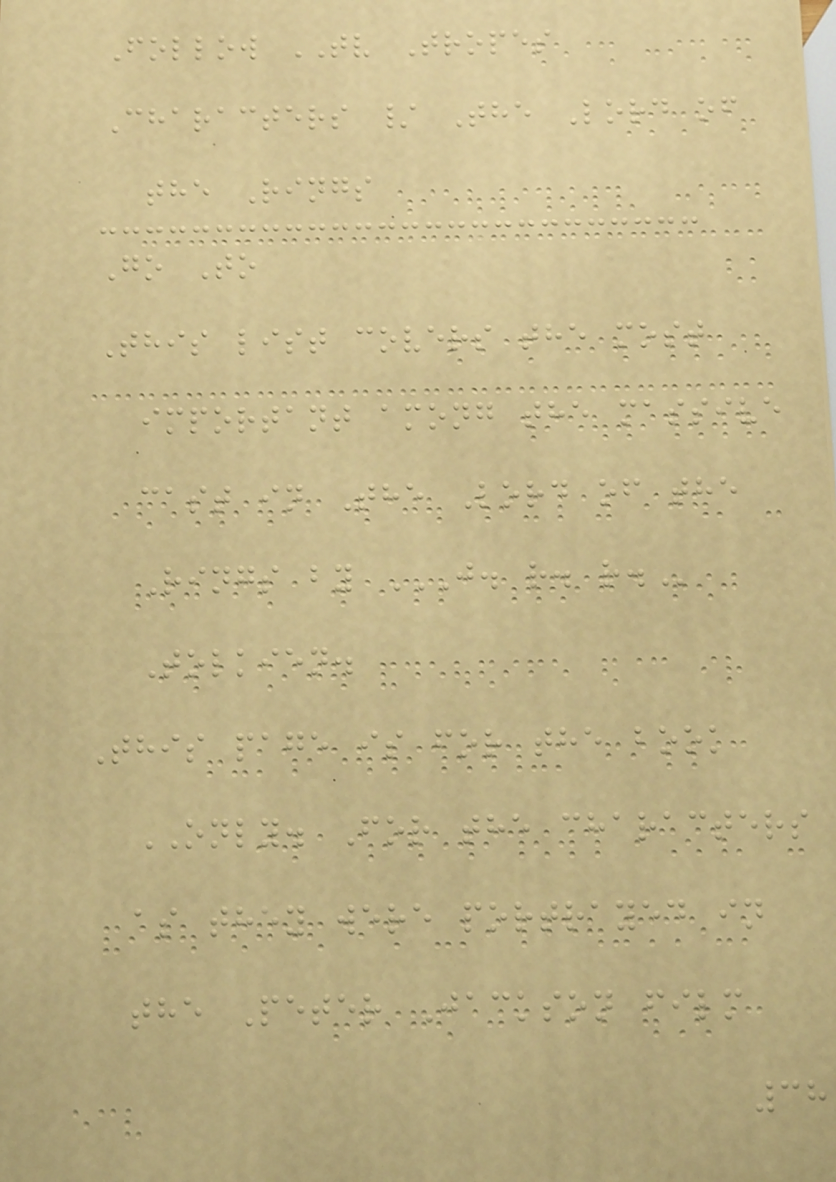Follow TV Tropes
Characters / The Lord of
the Rings
Go To
This list covers the most
important among the massive
cast in The Lord of the
Rings by J. R. R.
Tolkien.
This page is for the book
ONLY. For the characters
as they were portrayed in
the Peter Jackson film
38
